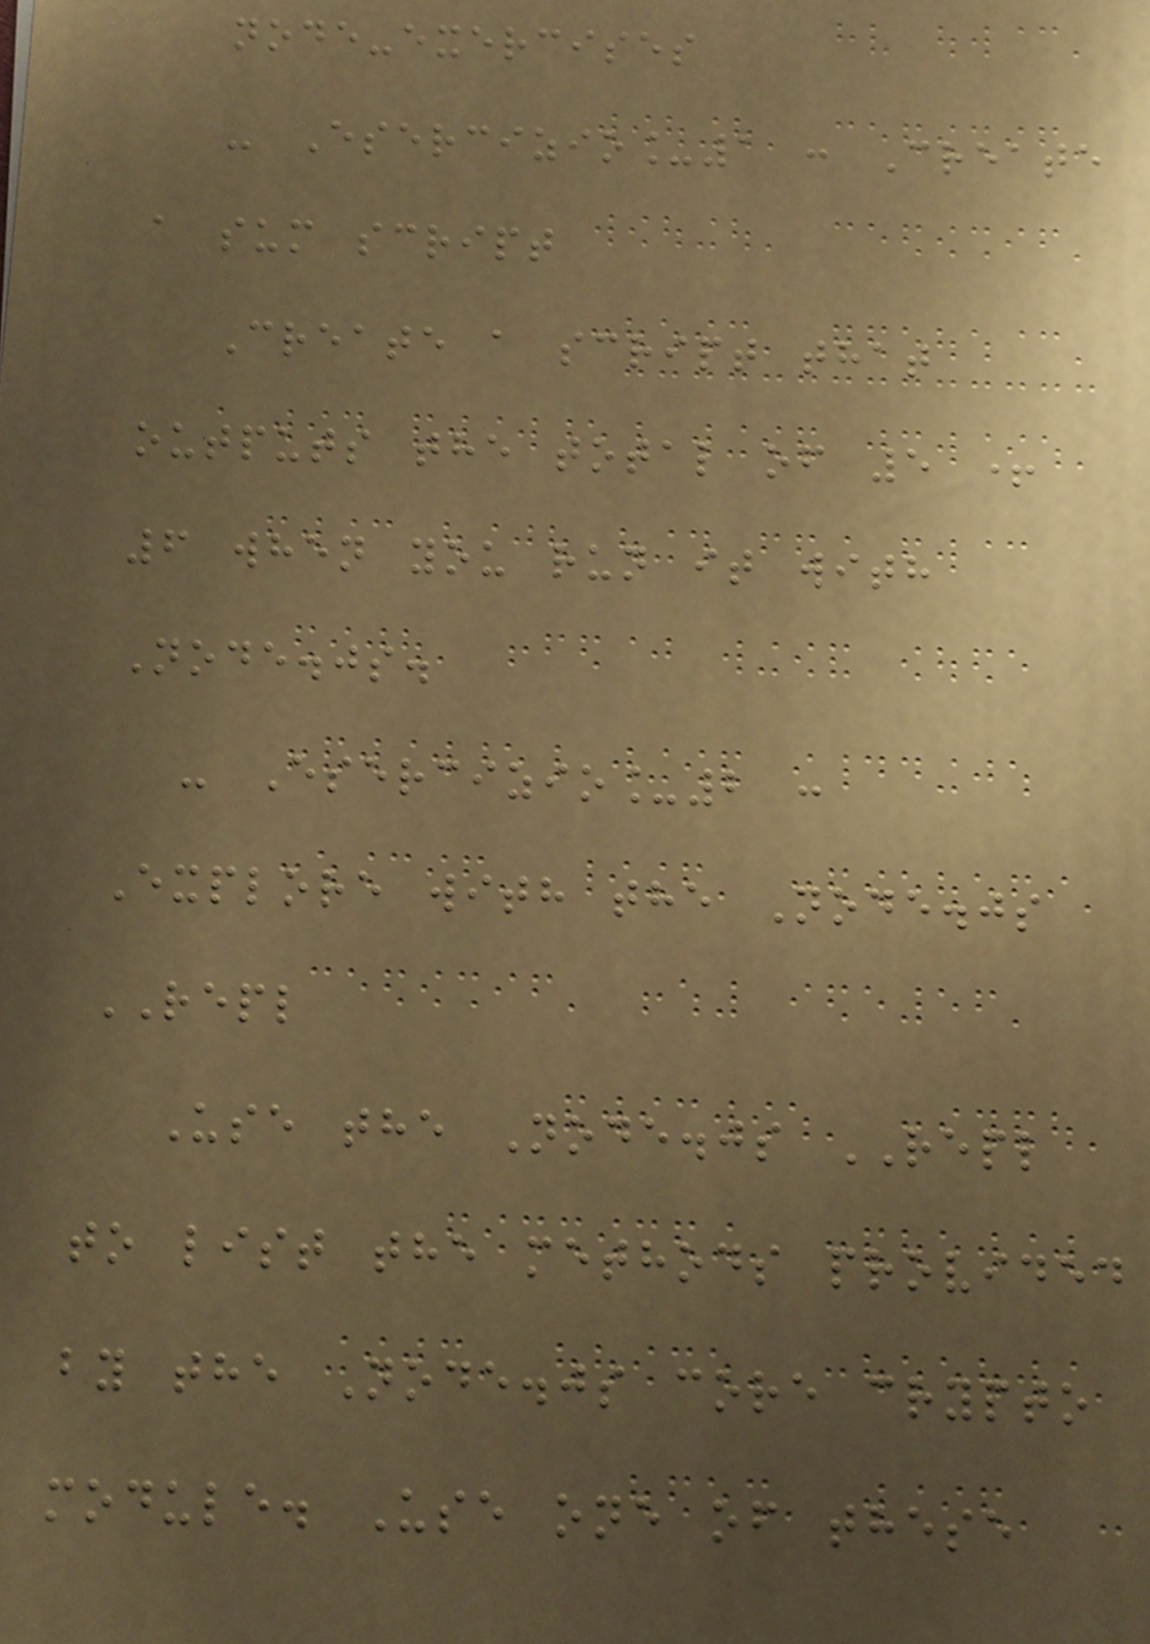node-exercises
- Esercizio_1 : Create
a sum script
Create a script that
outputs the total of 5 +
6 when you run it with
Node.js.
- Esercizio_2 :
Explore with the Node.js
REPL
Use the Node.js REPL
to list the methods provided
by the Node.js core crypto
module. Use one of these
